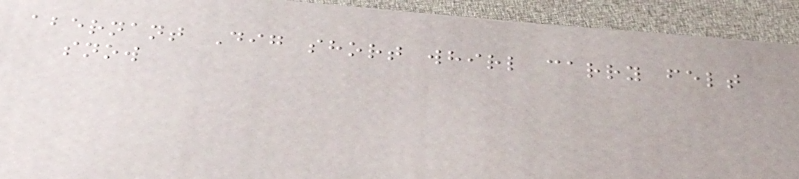abernant Dig short whirl carry felt
snow
